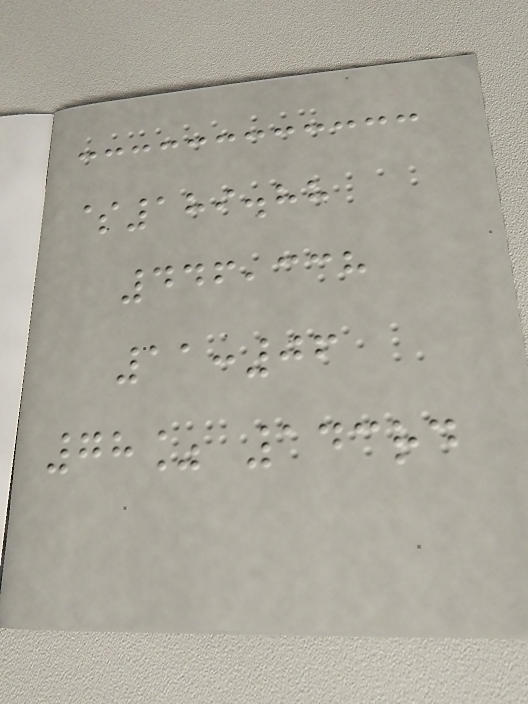$189.88
446,338
11:06
78% 143rd
